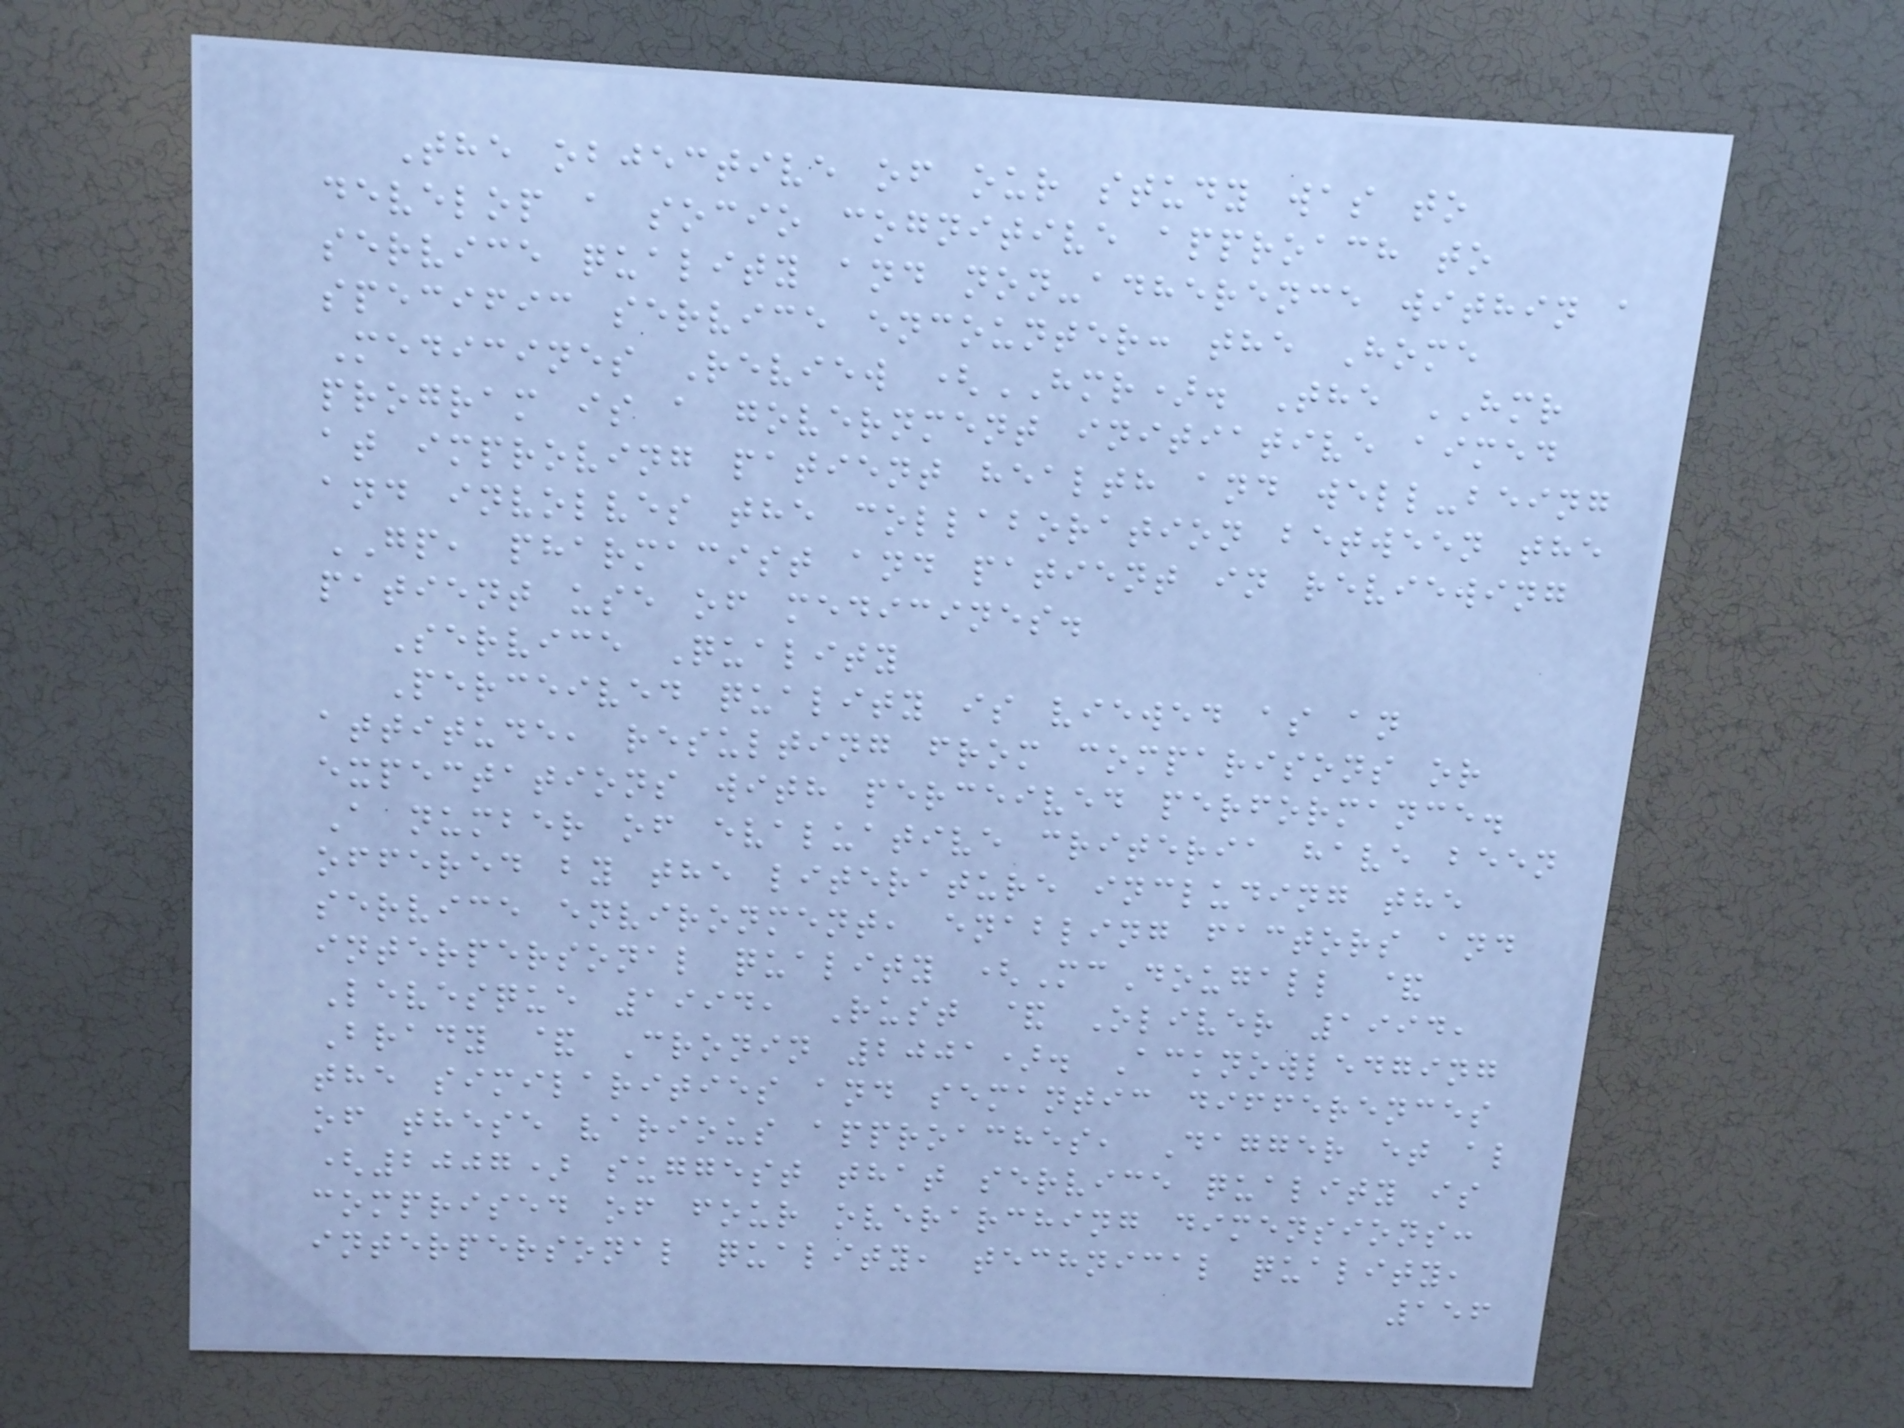The objective of our study was to
develop a socio cognitive approach to
service quality and non-adherence within a
specific service encounter: the Home
Medicines Review (HMR). The HMR
program is a government initiative aimed
at improving patient health and well-being
and involves the collaboration between the
GP, pharmacist and patient in reviewing
patient use of medicines.
Service Quality
Perceived quality is viewed as an
attitude, resulting from comparisons or
expectations with perceived performance.
A number of evaluative criteria have been
offered by the literature including the
service environment, enabling factors and
interpersonal quality (McDougall &
Levesque 1994, Rust & Oliver 1994,
Brady & Cronin 2001). Acknowledging
the similarities and semantic differences
of these various approaches, Dagger et al
(2007) suggest that service quality is
comprised of four overarching dimensions:
interpersonal quality, technical quality,
156
